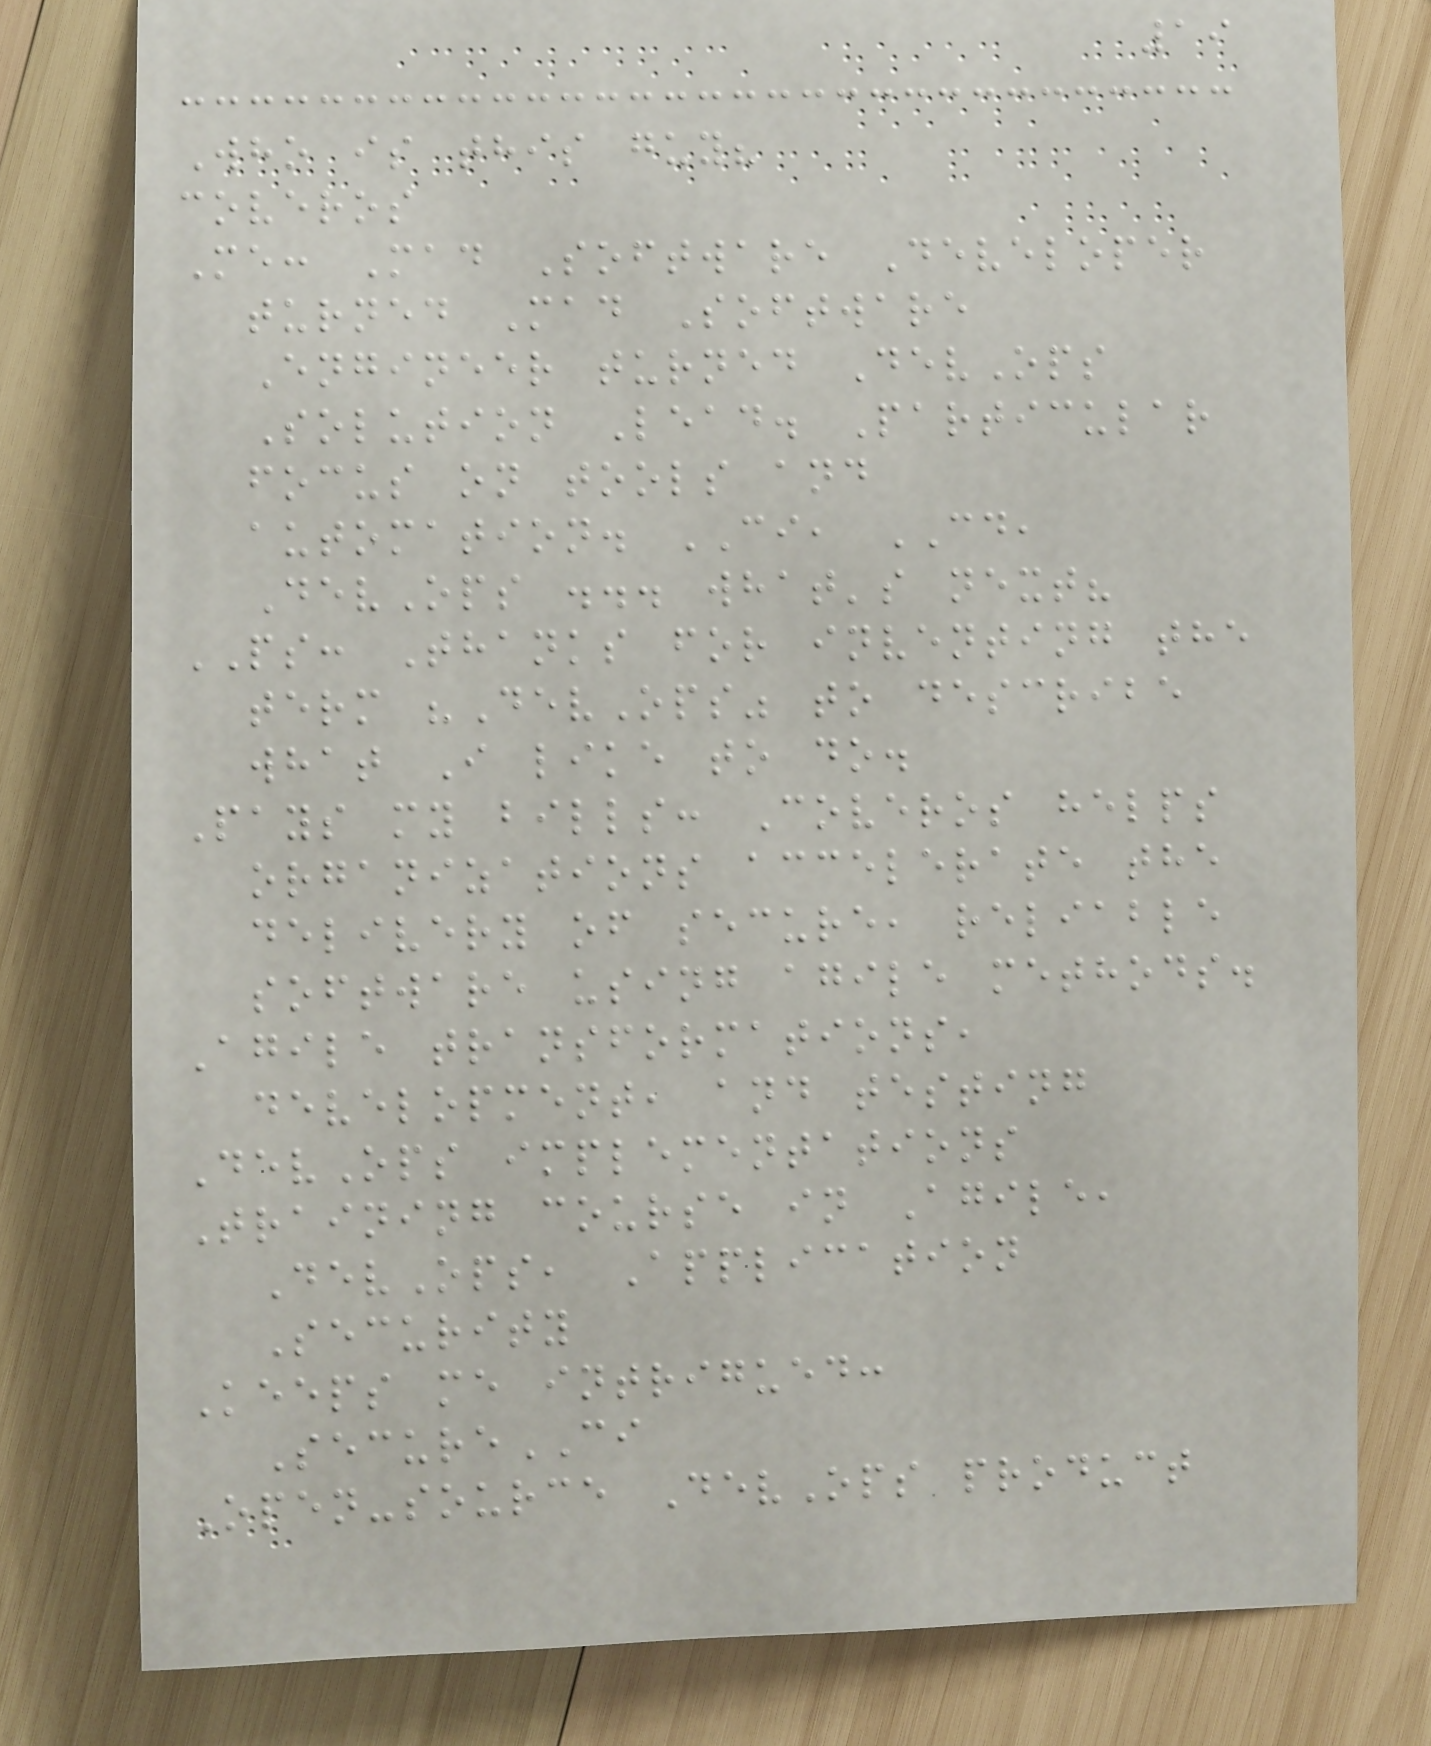19
Who is this guy?
coveros
Me: Mad Software Developer
turned Mad Software
Engineer turned DevOps
Solution Lead. Particular
focus on tools and
automation. CI, CD,
DevOps ... what's next?
PS: Thanks for inventing the
term "DevOps" to describe
what I like to do.
Pays my bills: Coveros helps
organizations accelerate the
delivery of secure, reliable
software using agile methods.
Agile transformations,
development, and testing
DevOps implementations
Training course in Agile,
DevOps, Application
Security
Keeps me intrigued:
SecureCI
Open-source DevOps product
